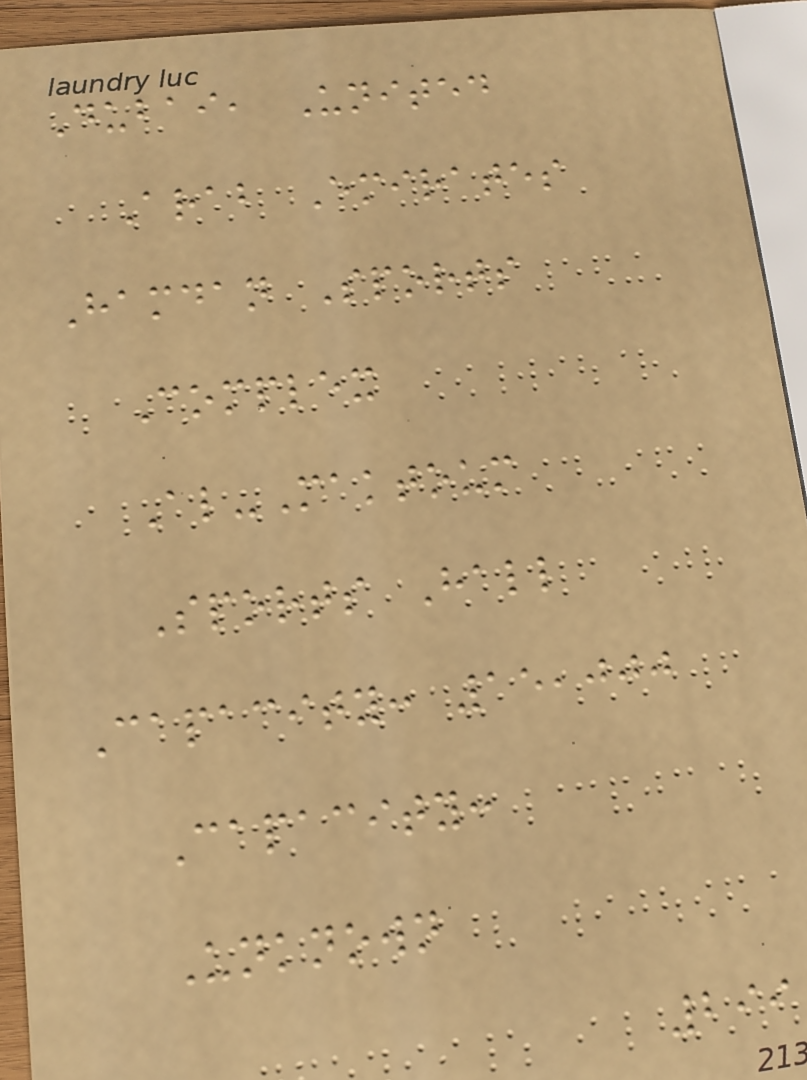Dubai, United
Arab Emirates
Hamdan Sports
Complex
Al-Maktoum
Sports Hall
Capacity: 15,000
Capacity:
Unknown
299
